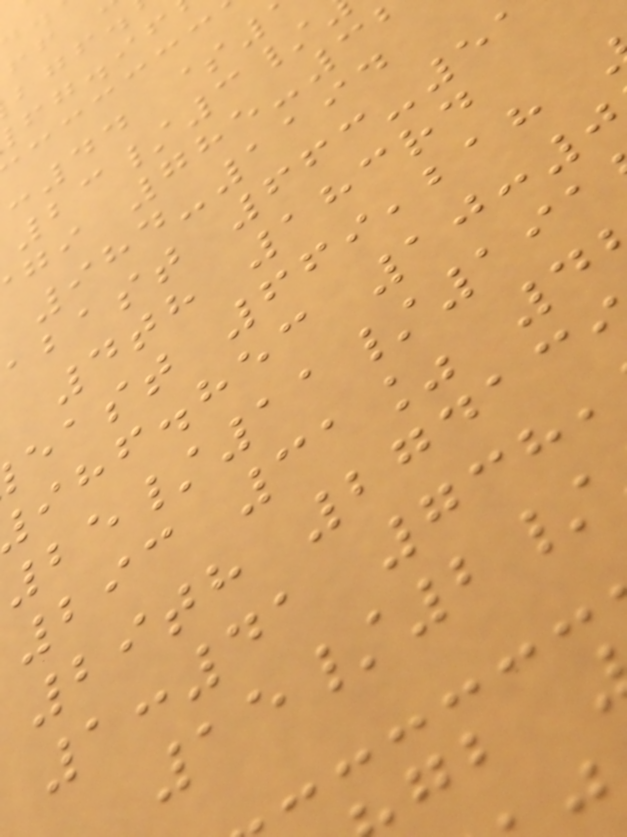:44 $
23/3/
gi 785-3
984-1194
abast 663-5
4th 183rd
east 669,218
ihf.hec 10:0
25/11/191
293 31% 4
29th 27413
1:41 738,
15/2/
